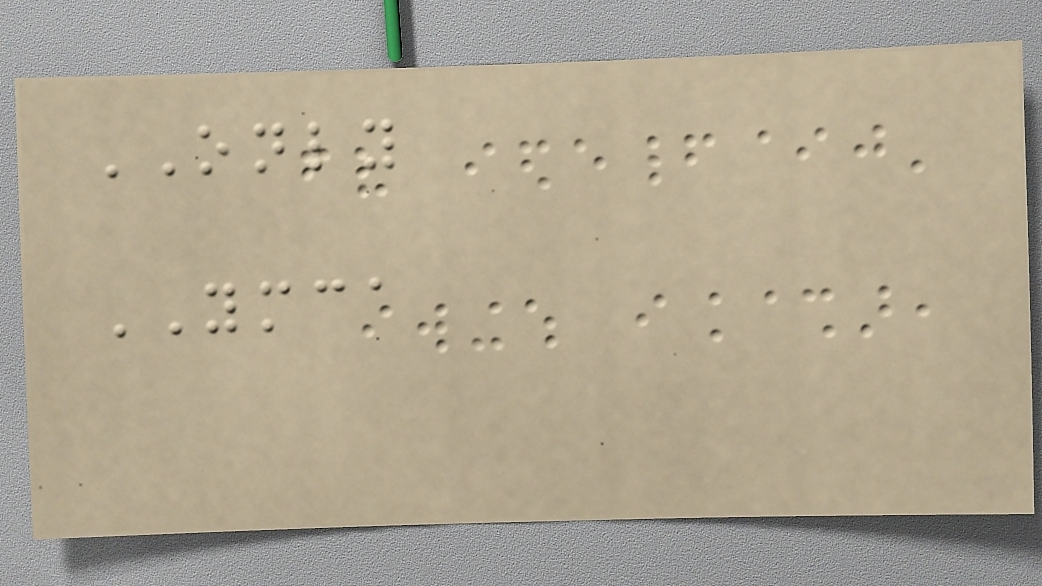ONLY
YMCA
